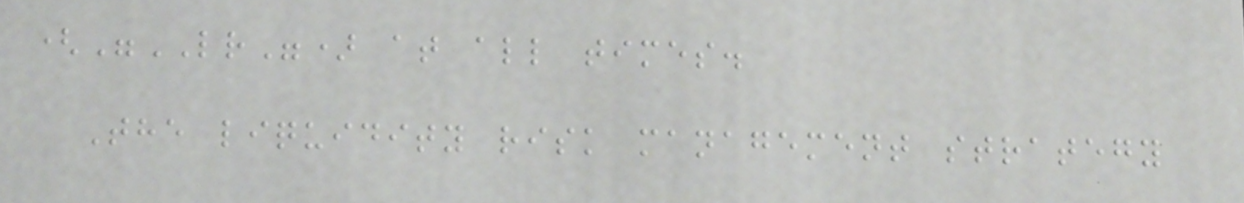("LR") at all times.
The liquidity risk management strategy
